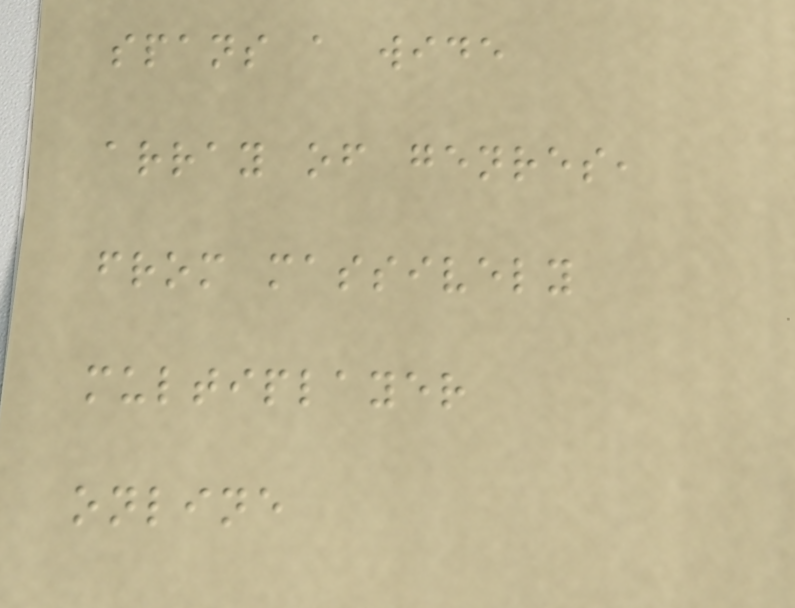spans a wide
array of genres,
from massively
multiplayer
online
